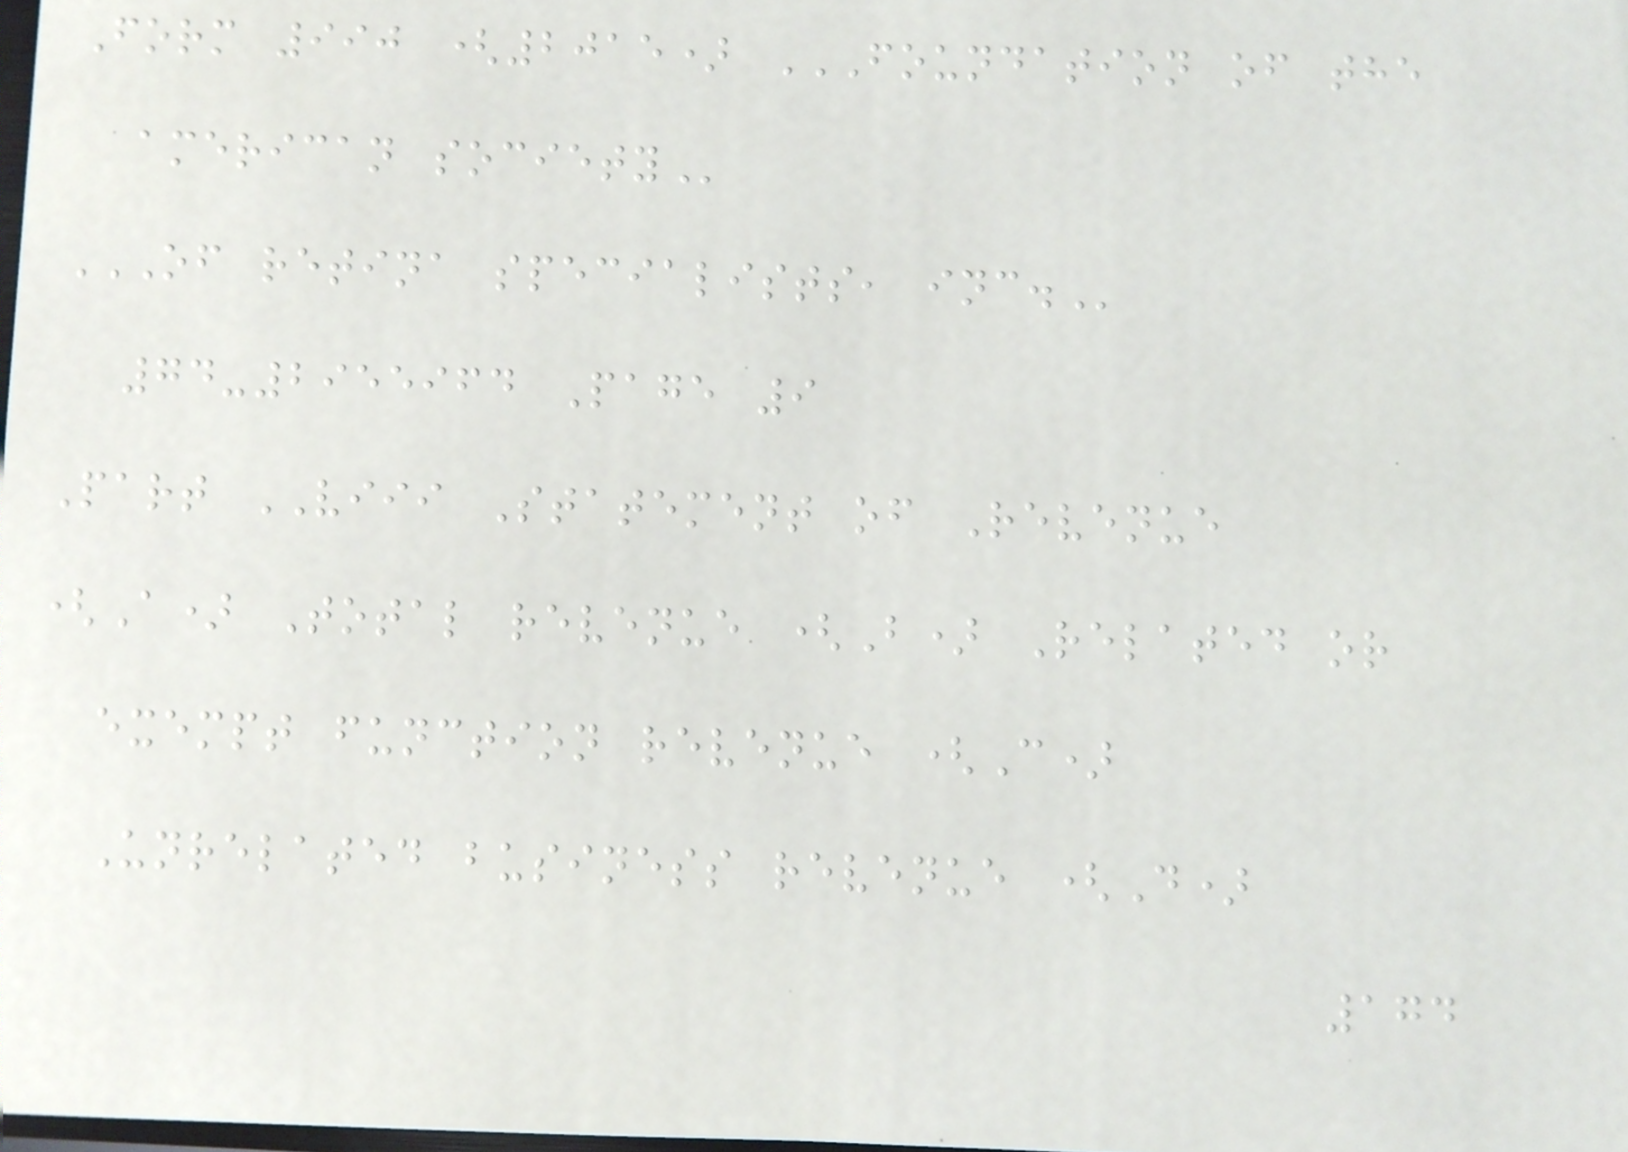Form 990 (2015) FOUNDATION OF THE
AMERICAN SOCIETY
OF RETINA SPECIALISTS, INC.
74-2955964 Page 9
Part VIII Statement of Revenue
(A) Total revenue (B) Related or
exempt function revenue (C)
Unrelated business revenue (D)
174
